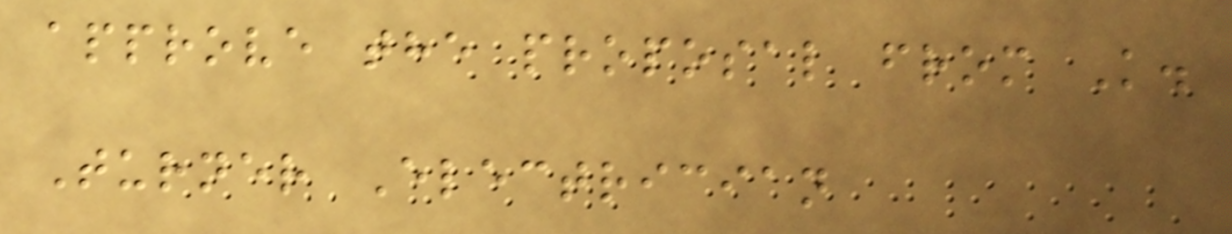approve the proposal from K.
Turner Electrician
